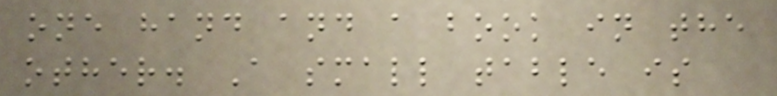one hand and a book in the
other. A small table is
